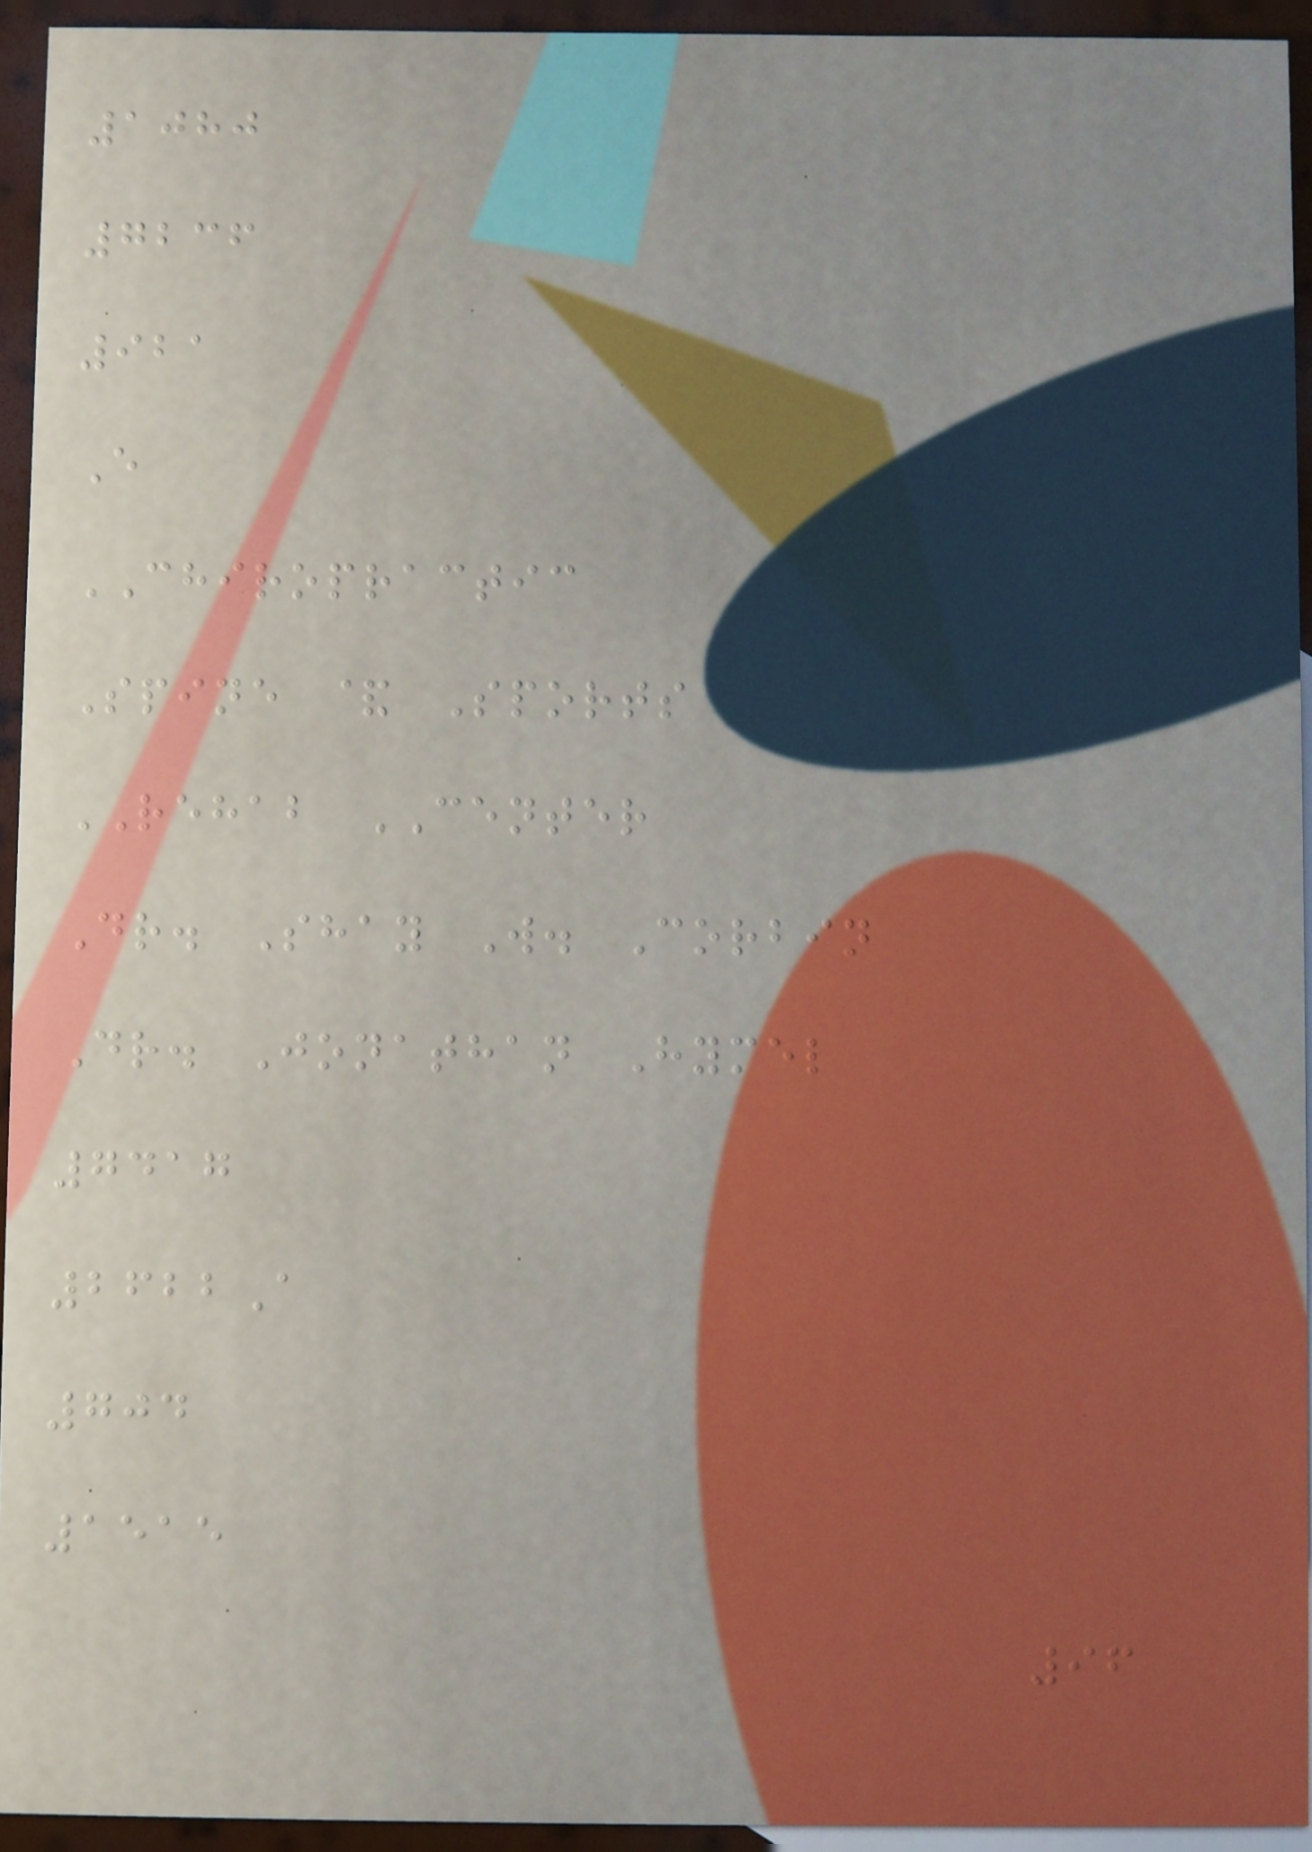1080
7236
921
E
CHIROPRACTIC
Spine & Sports
REHAB CENTER
Dr. Shay W. Corbin
Dr. Jonathan Hymel
7417
2622A
704
1515
96
